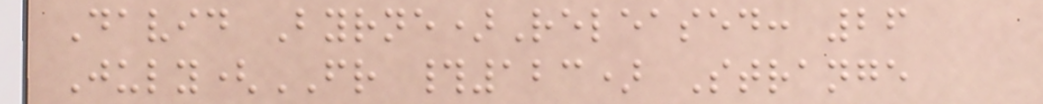David Byrne)Released: 26
July(FR #123) Strange
